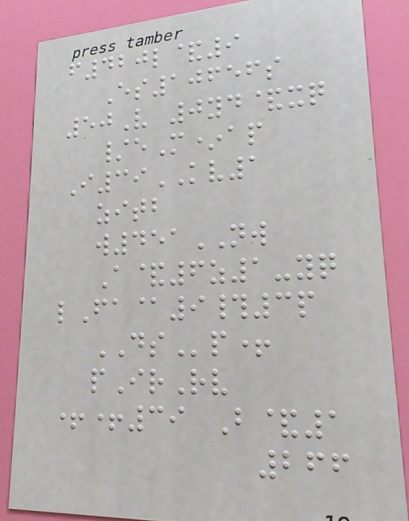f420l&9
Es10656s
50V 0yd&xq
/eM*ap
I39KV1
zitb
w451NW
A&6z1-yq
lFa@9#3p
DSp+
pIrRv
++39 B&1
266
